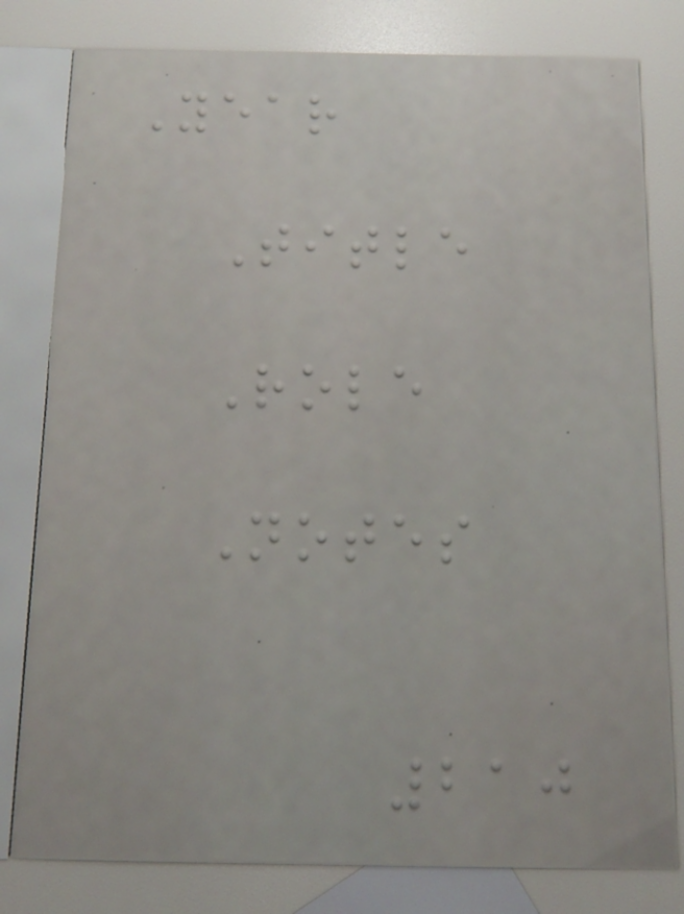Year
Title
Role
Notes
210
